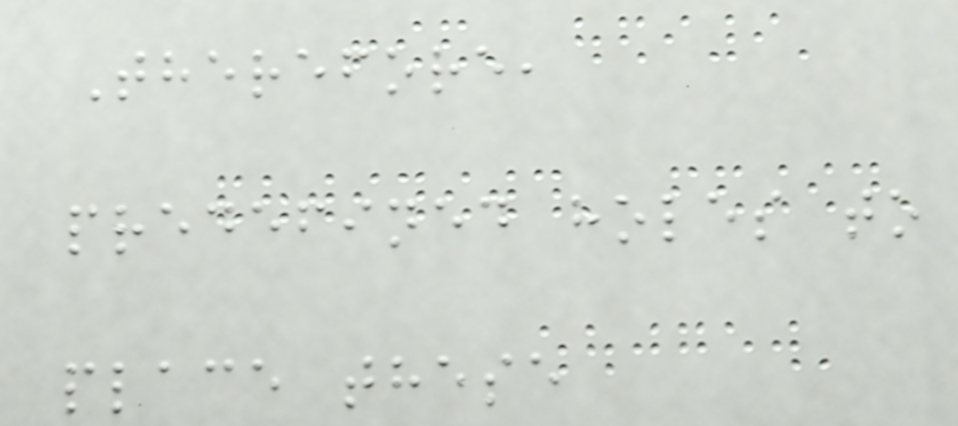Therefore,
predefined holes to
place these
